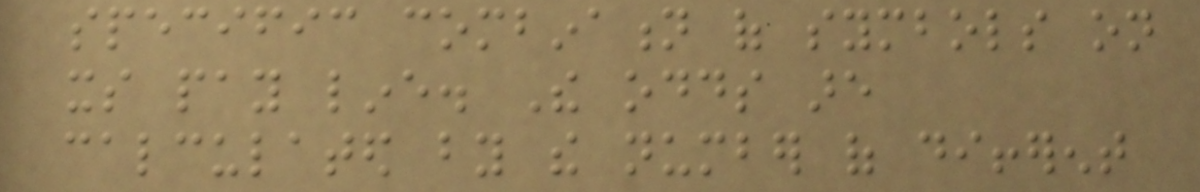specific combination of symbols on
its pay line. The odds are
calculated by the number of different
